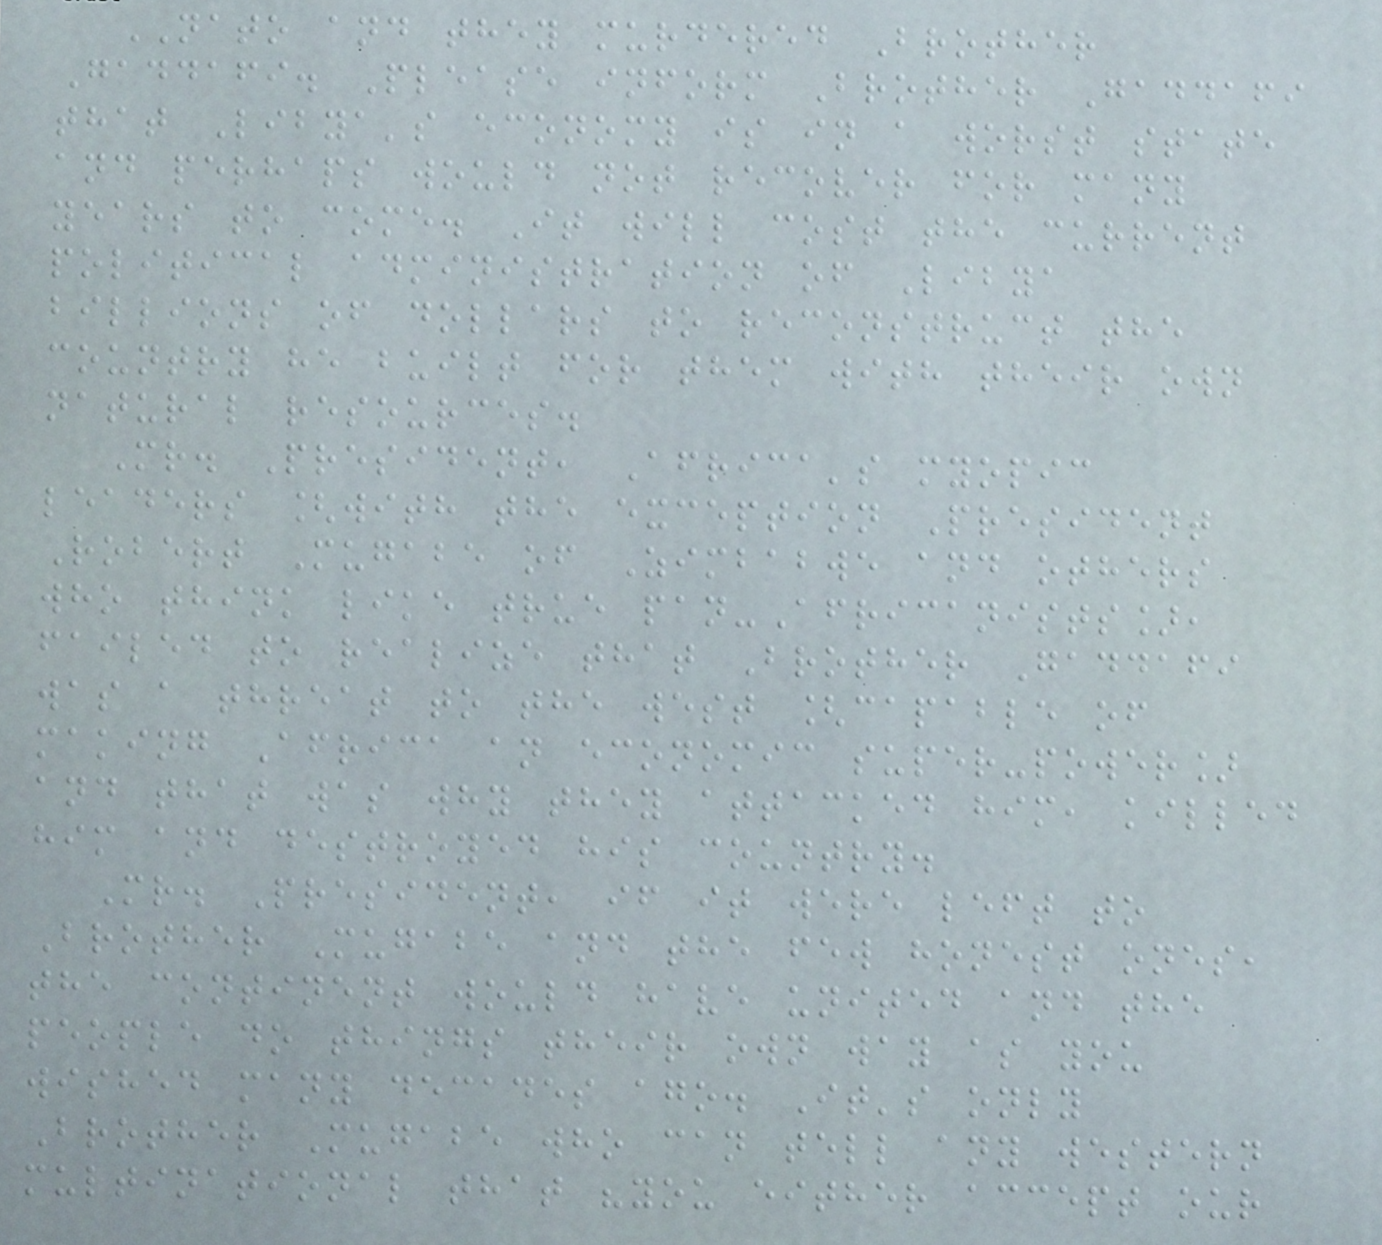NATO and they murdered Brother
Gaddafi. Please inform Brother Gaddafi
that Libya's economy is in a worst state
and perhaps would not recover for many
years to come. It will cost the current
political administration of Libya
billions of dollars to reconstruct the
country he built for them with their own
natural resources.
Mr. President, Africa's myopic
leaders [with the exception President
Robert Mugabe of Zimbabwe and others
who think like true pan-Africanists],
failed to realize that Brother Gaddafi
was a threat to the west [capable of
making Africa an economic super-power]
and that was why they attacked him, killed
him and destroyed his country.
Mr. President, if it were left to
Brother Mugabe and the few honest ones,
the continent would have united and the
people do things their own way as you
wished many decades ago. It's only
Brother Mugabe who can tell any western
multinational that "you either accept our
